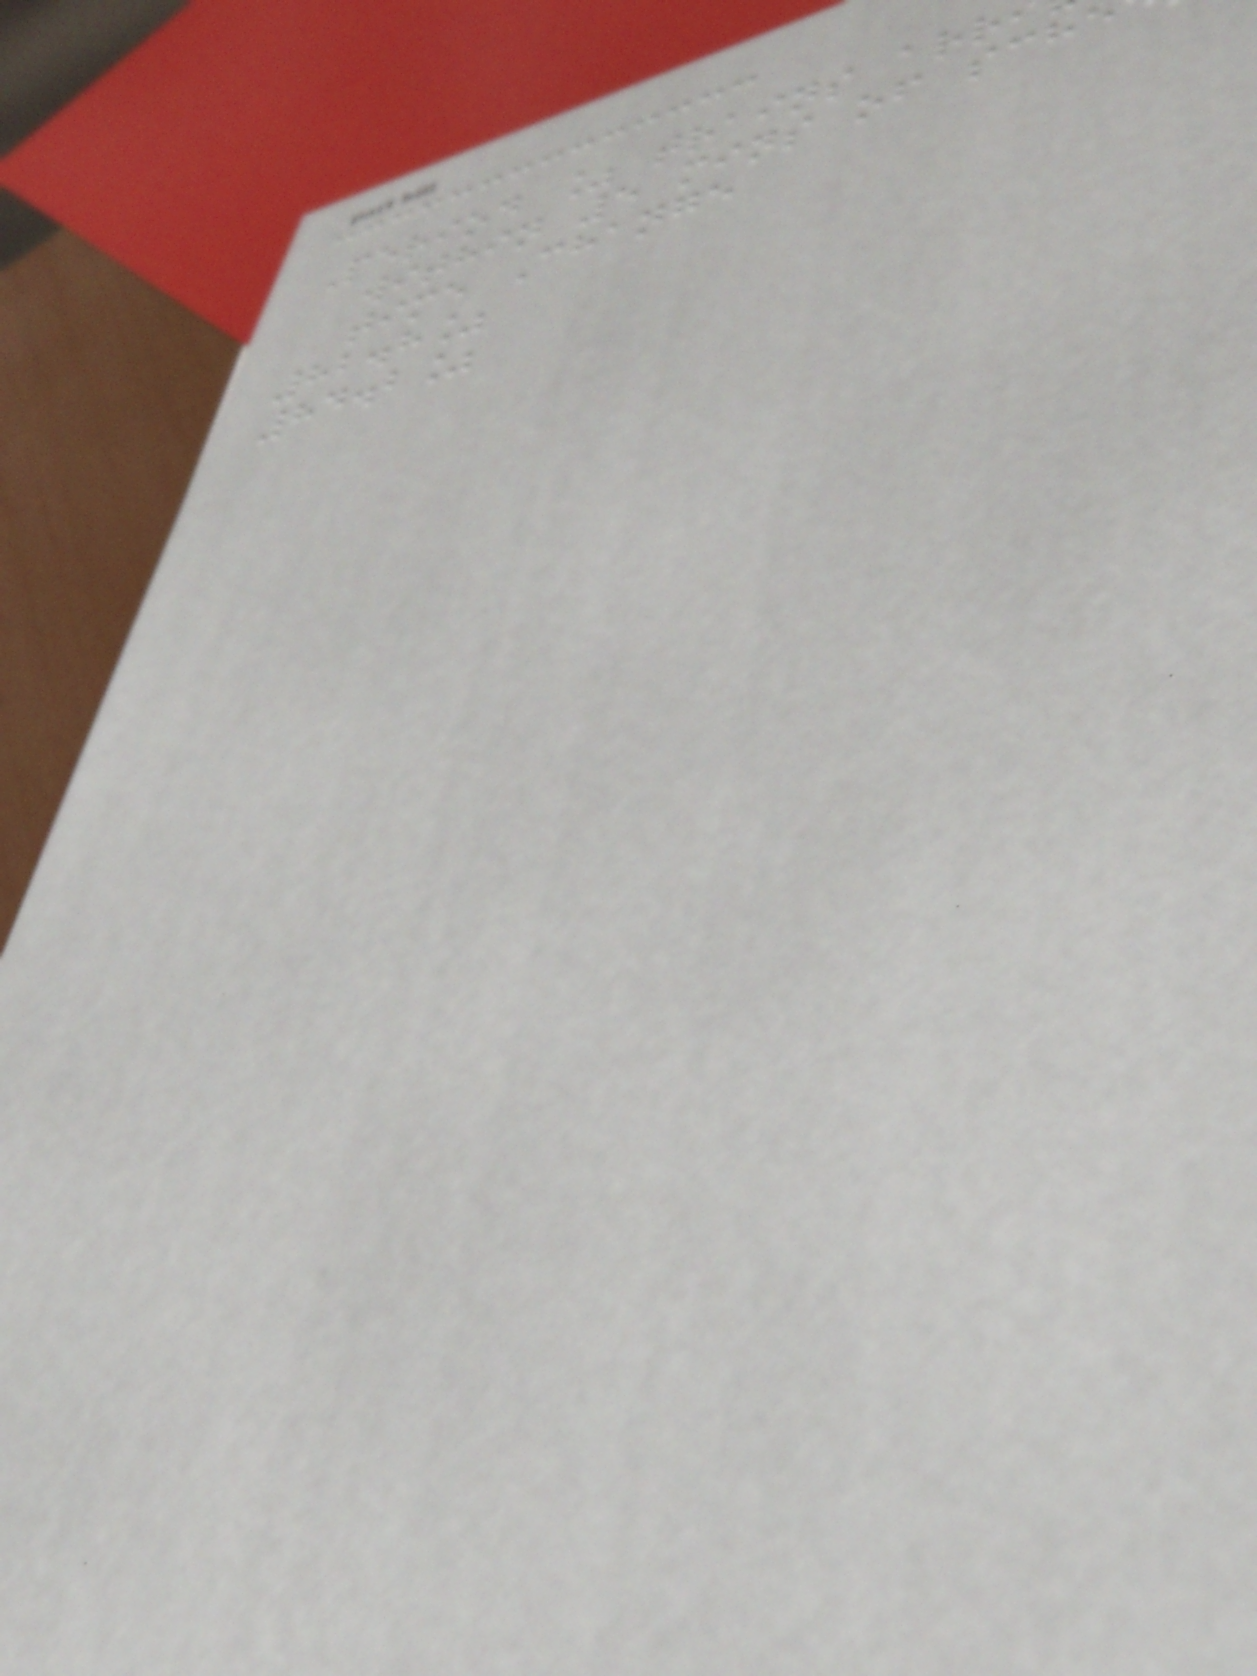Period % trains arr
within 5 mins of sch
time Change
82.8%
84.2%
